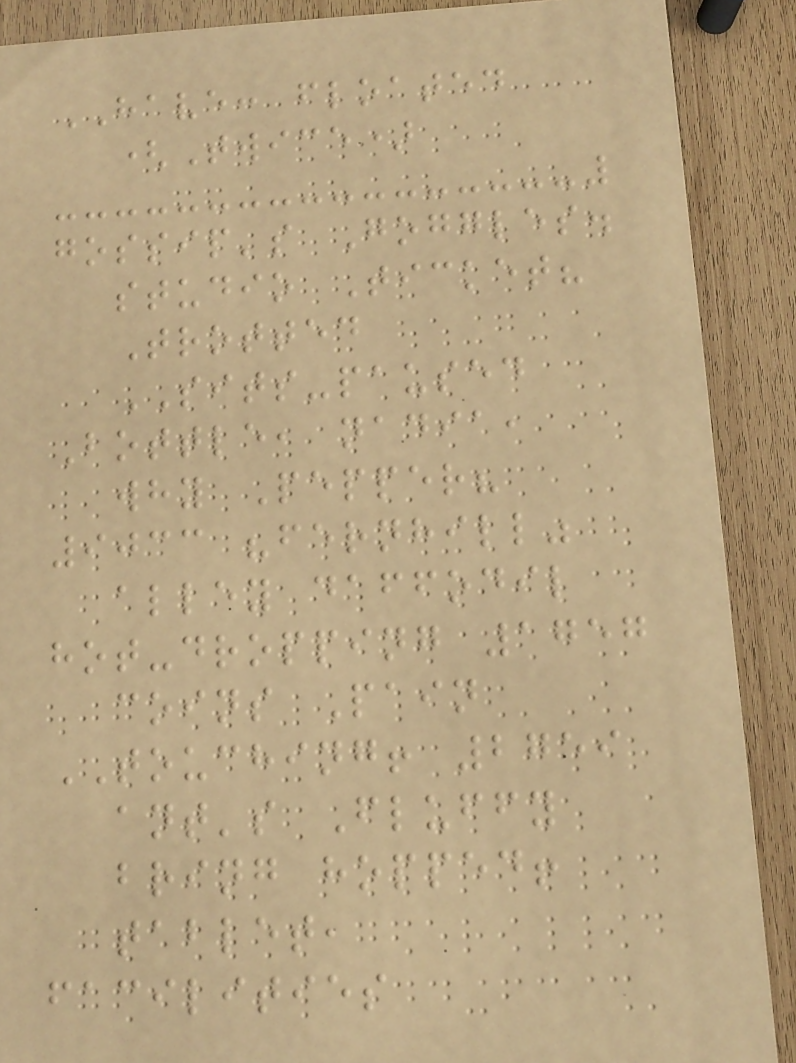HAVE: floated
(Twice)
gossip's Goggles.
studio Ticket?
Trotted
SITS-paused
Bottle, nadia,
why Pepper?
9033 "fernhill"
alley daffodil
hot-dropping 1757
coins Pain
TOUCHING! 2759
ant's Fluffy
bring hopped!
tablet,
facilities
